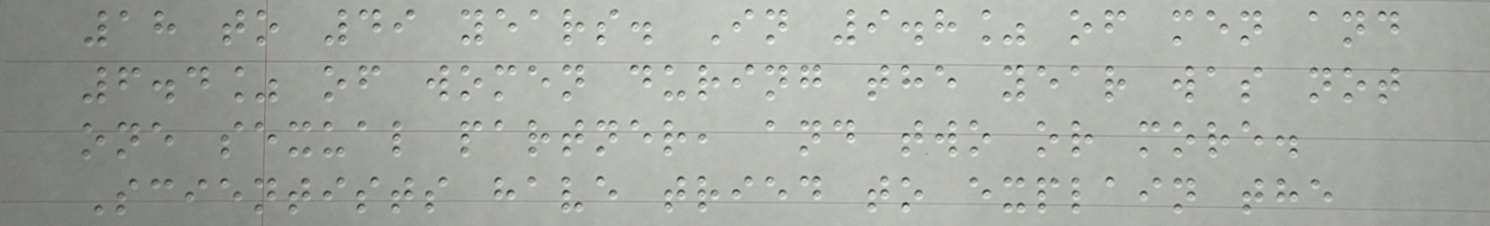18 to 49 years. In 9.8% of men and
6.4% of women during the year was not
one sexual partner, and two or more.
Scientists have tried to explain the
